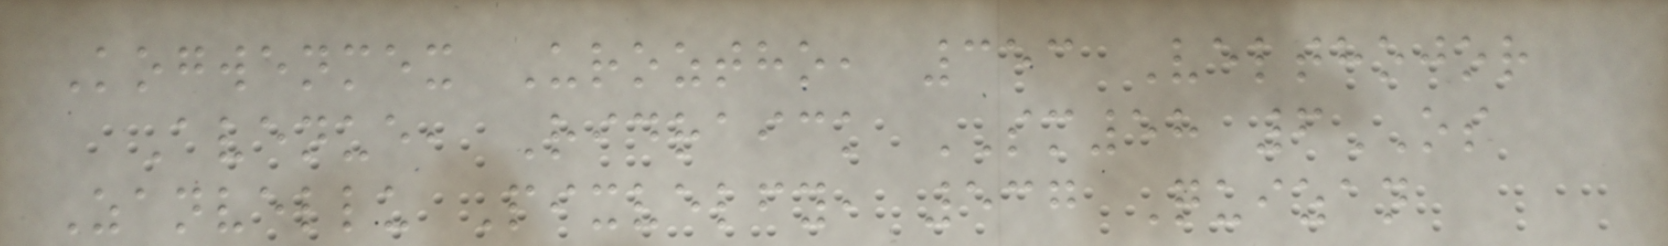Kogwenmex Uroztho, 353 Velthojor
Avenue, Ridraick SM58 6OS
Zanvellu Pixvelfy, 537 Quizan
